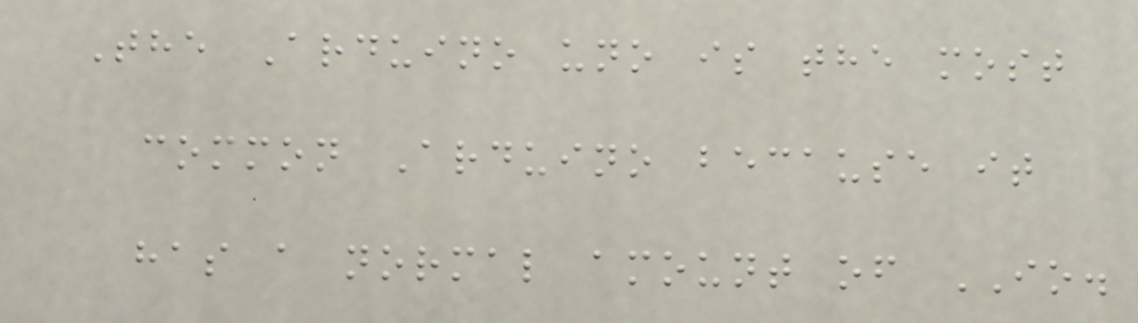The Arduino uno is the most
common Arduino because it
has a normal amount of IO.
